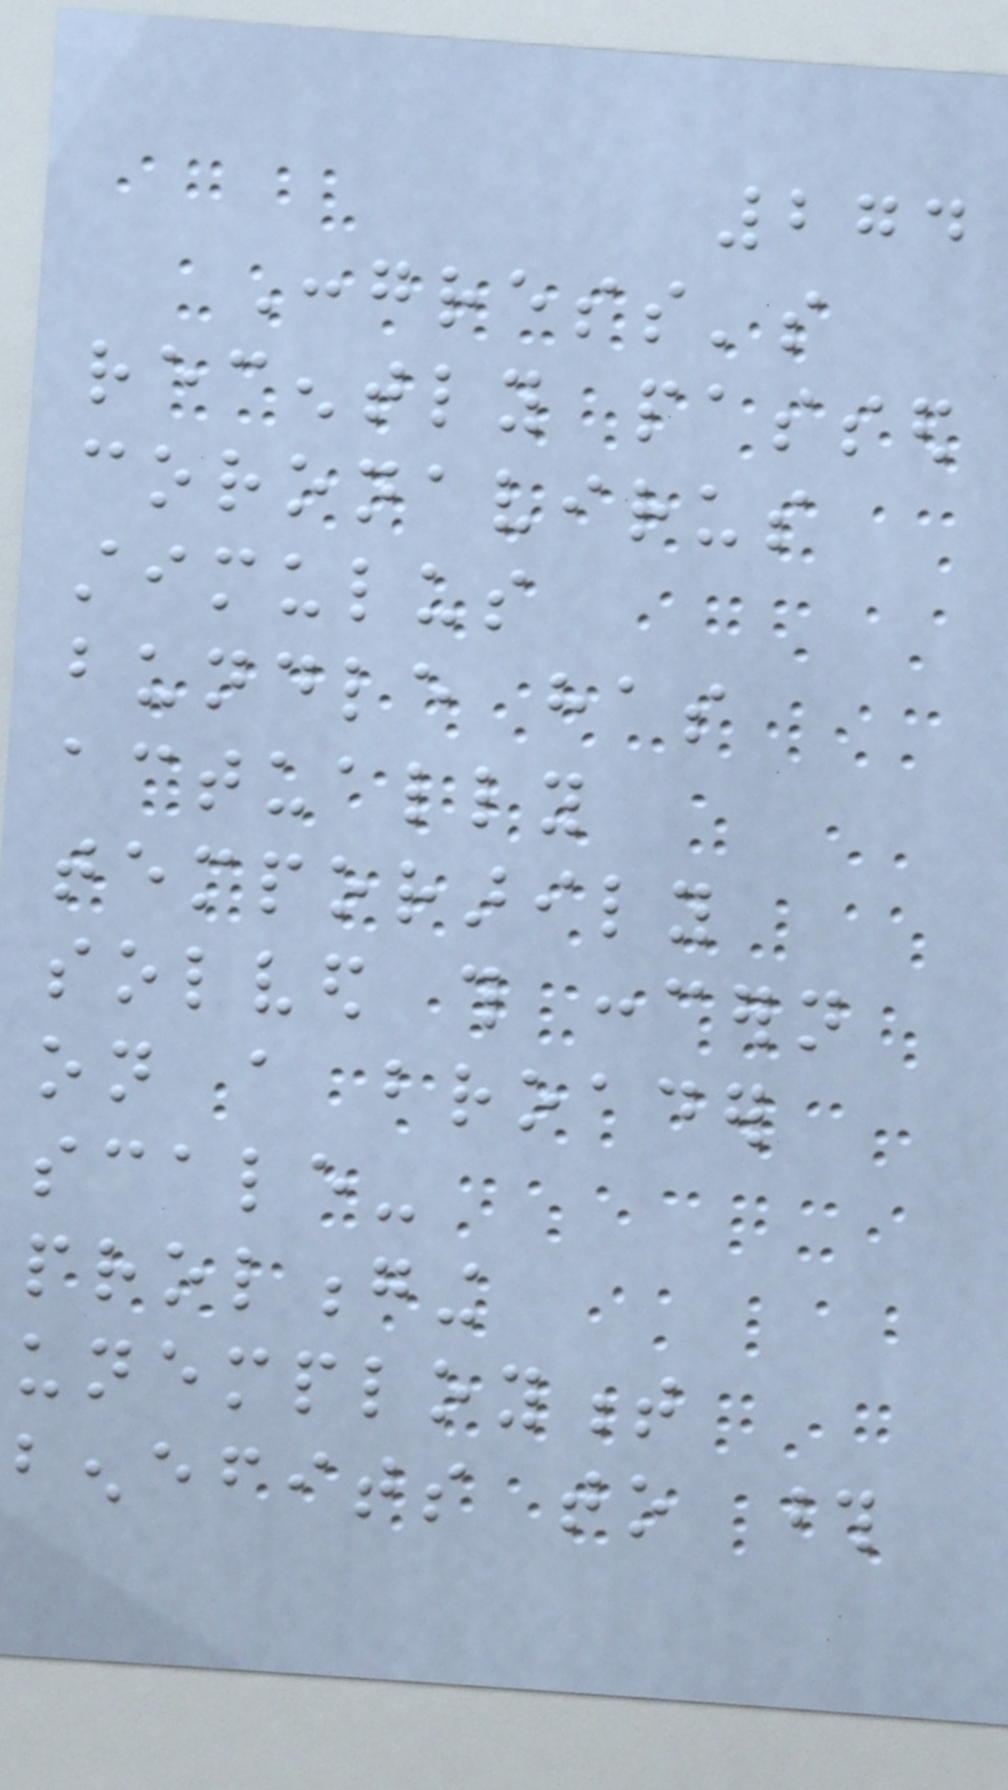274
Congress's
recently passed
coronavirus
stimulus
bundle has
actually
temporarily
solved this concern
on a broader
scale-
prolonging
unemployment
benefits to those
